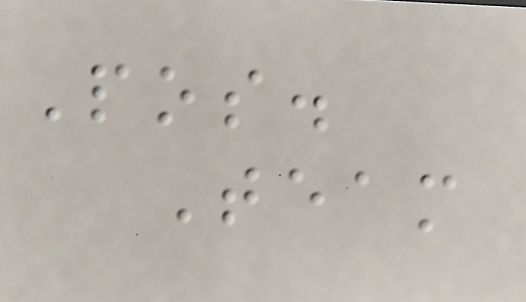Pos.
Team
